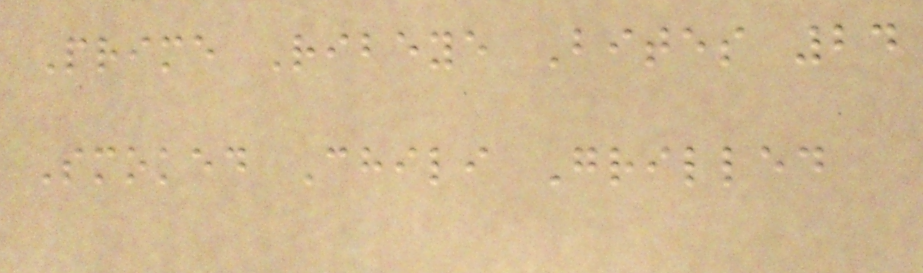Prime Ribeye Bites 24
Smoked Chili Grilled
